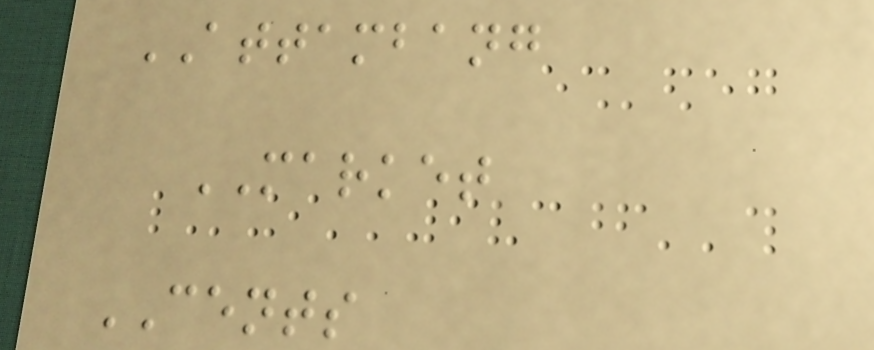ATTAMBANG
MARKET
CENTS
